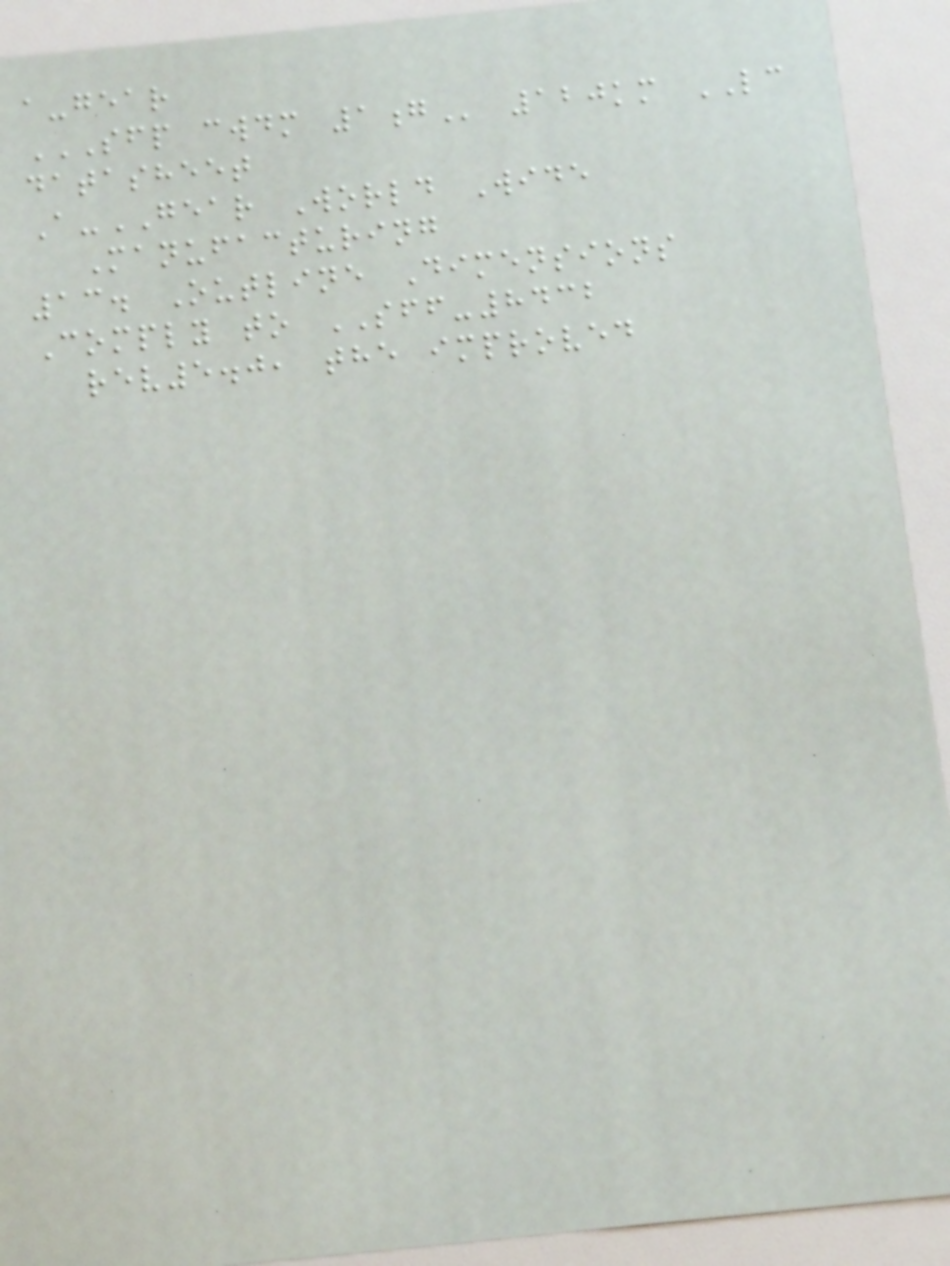a-gear
SFP CWDM 1G 120km LC
datasheet
A-GEAR World Wide
Manufacturing
13. Outline Dimensions
Comply to SFF-8432
rev5.0, the improved
